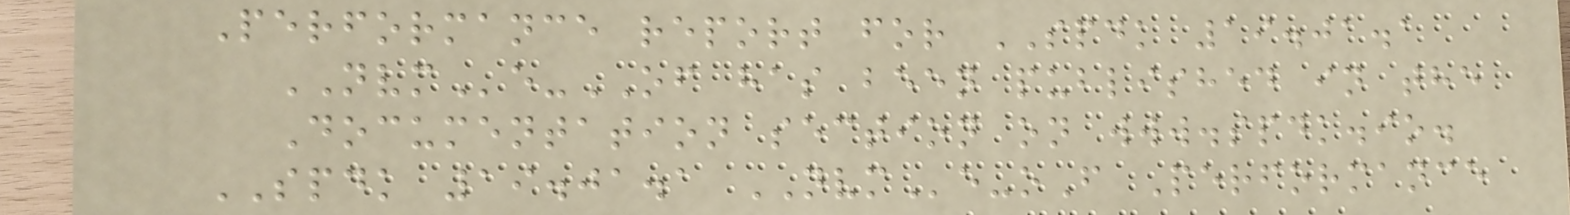Performance report for SPDK 19.01.1
NVMe-OF has been published in the
Documentation section on www.spdk.io.
SPDK 19.01.1 NVMe-oF Performance
